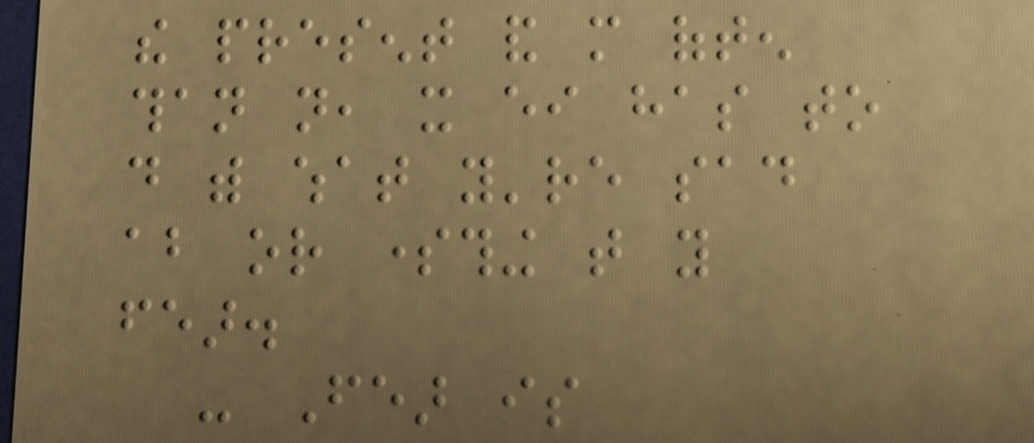the present and more often
than not, it either has to
do with what you're sad
about or something that you
fear.
- Fear is
